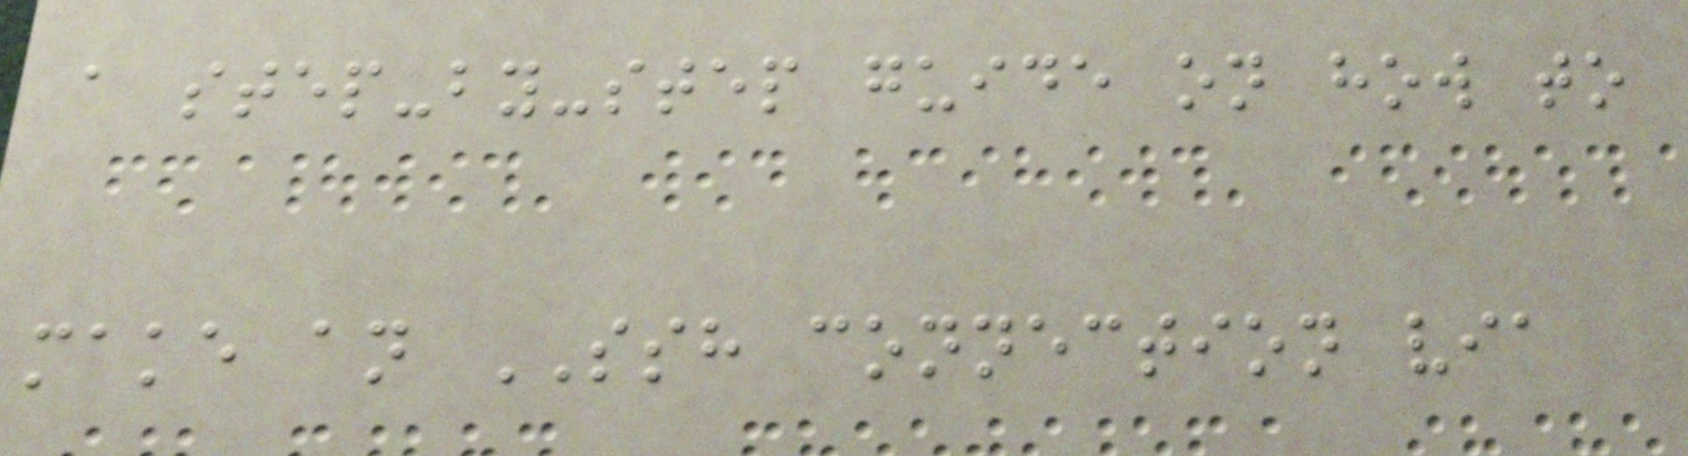a step-by-step guide on how to
make an SSH connection via
